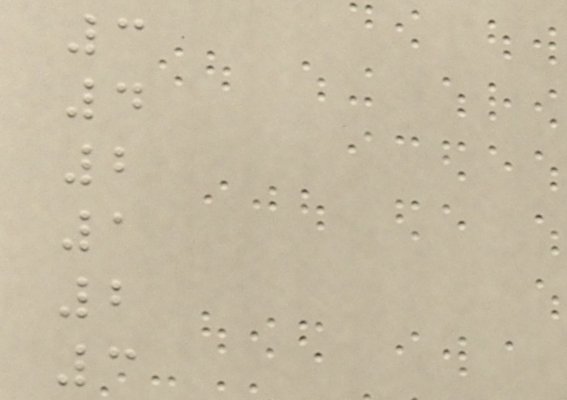3
4
2
1
2
3
